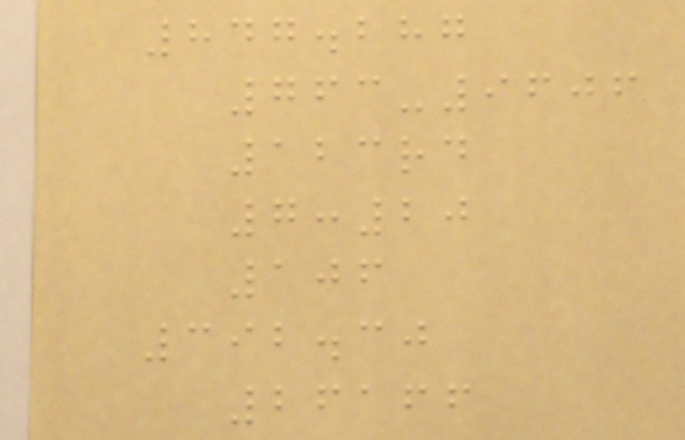847.287
763-9606
123rd
7:20
106
392.30
26166
